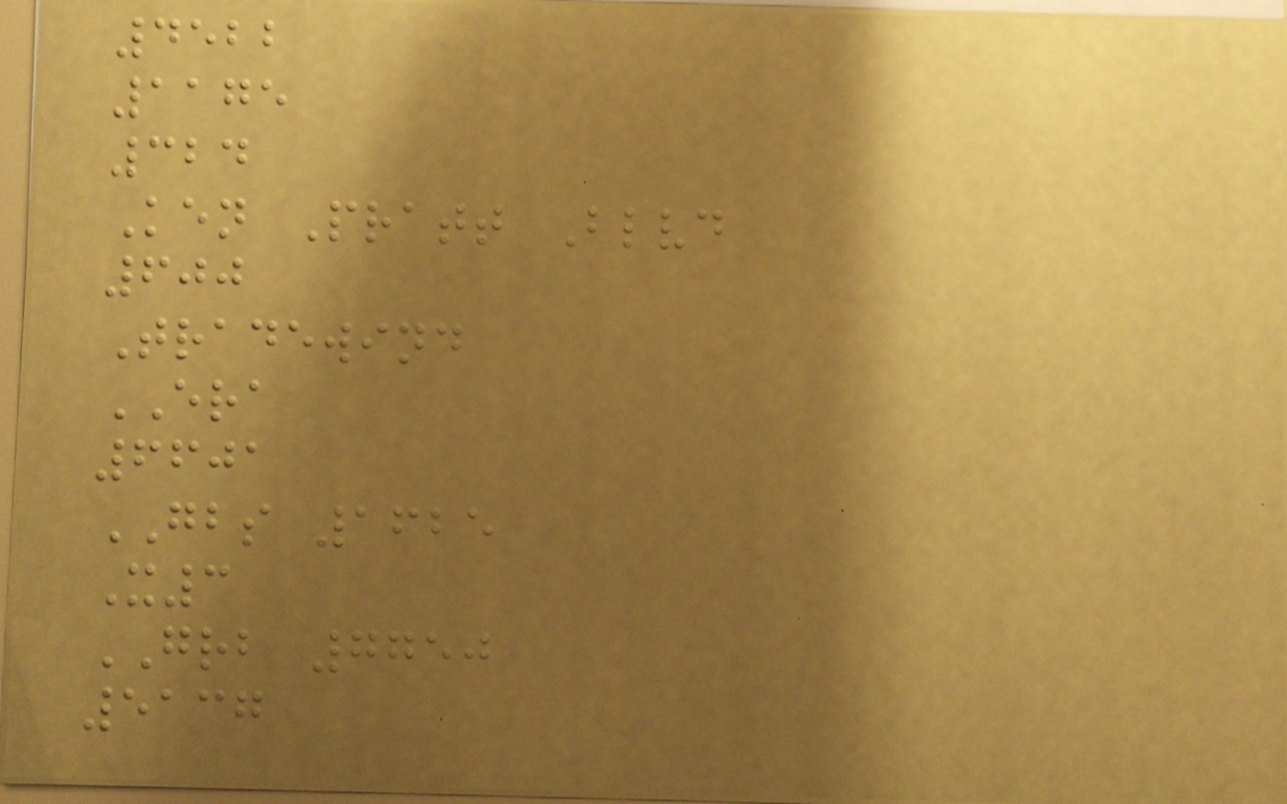4522
1175
324
Ken Pratt Blvd
600
Tradewind
ERA
6601
GBS 1625
X3
GRB 7750
5137
